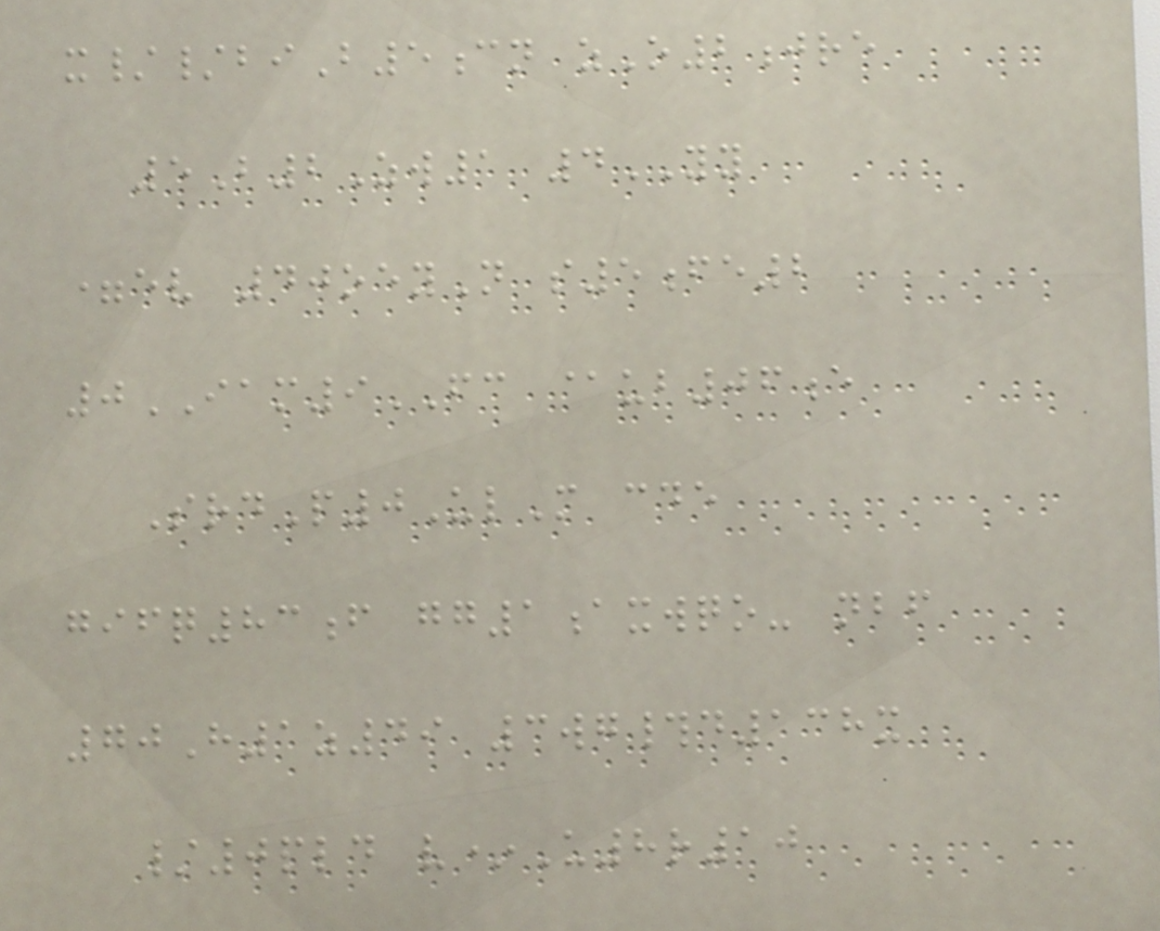x//biB5cn zO2jre
5B2Zw1 4YY
=ev 40oeyN s5fe2
0IAM9FC @ub06e
SrdP0UlM cde
gifq83f gg1axwqo- nbf
70H1z49 3wg#d138x
/0pld v*U8r10
